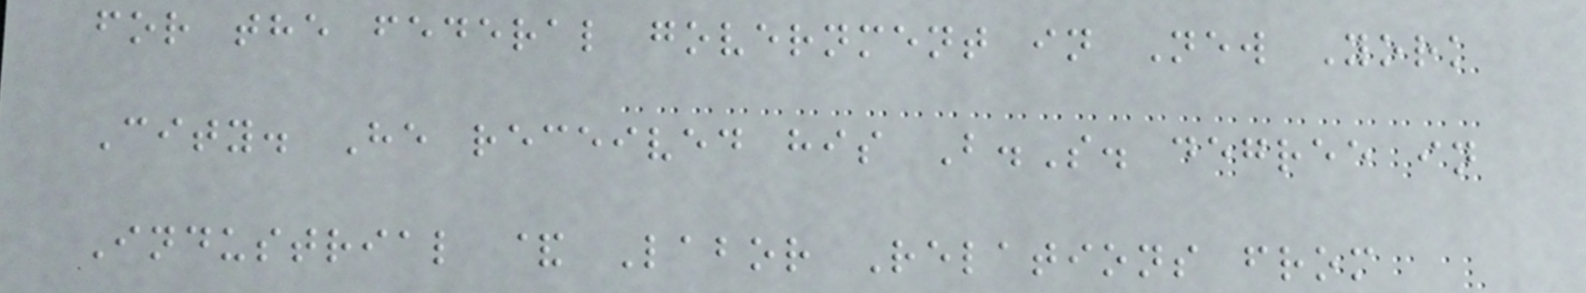for the federal government in New York
City. He received his B.S. degree in
Industrial & Labor Relations from
